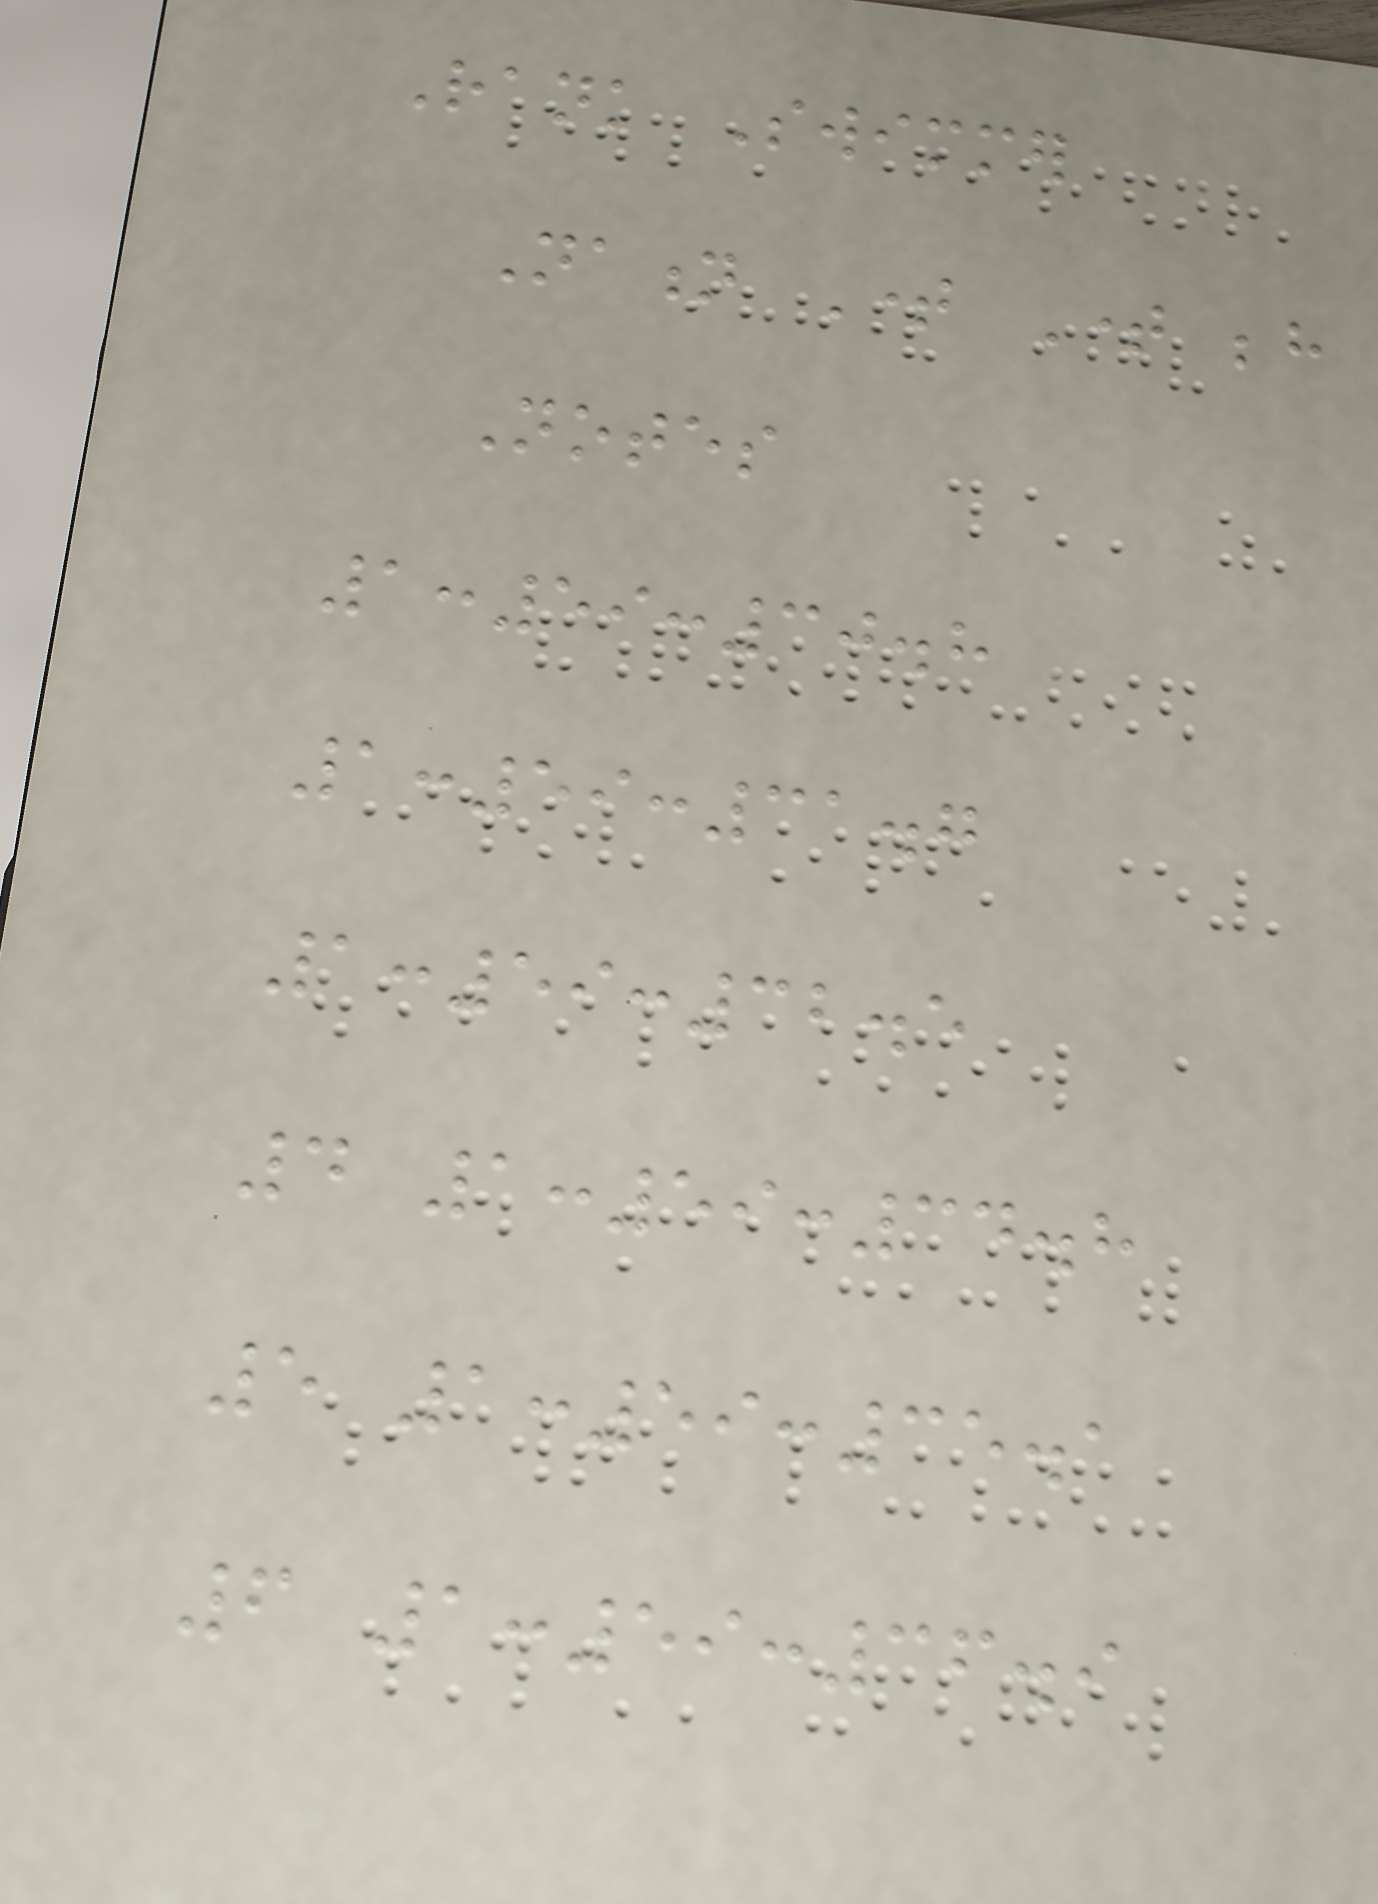Rank Swimmer
Nation Time Time behind
Notes
1:59:30.8
1:59:31.7
1:59:32.5
4 1:59:34.8
5 1:59:35.1
6 1:59:36.9
